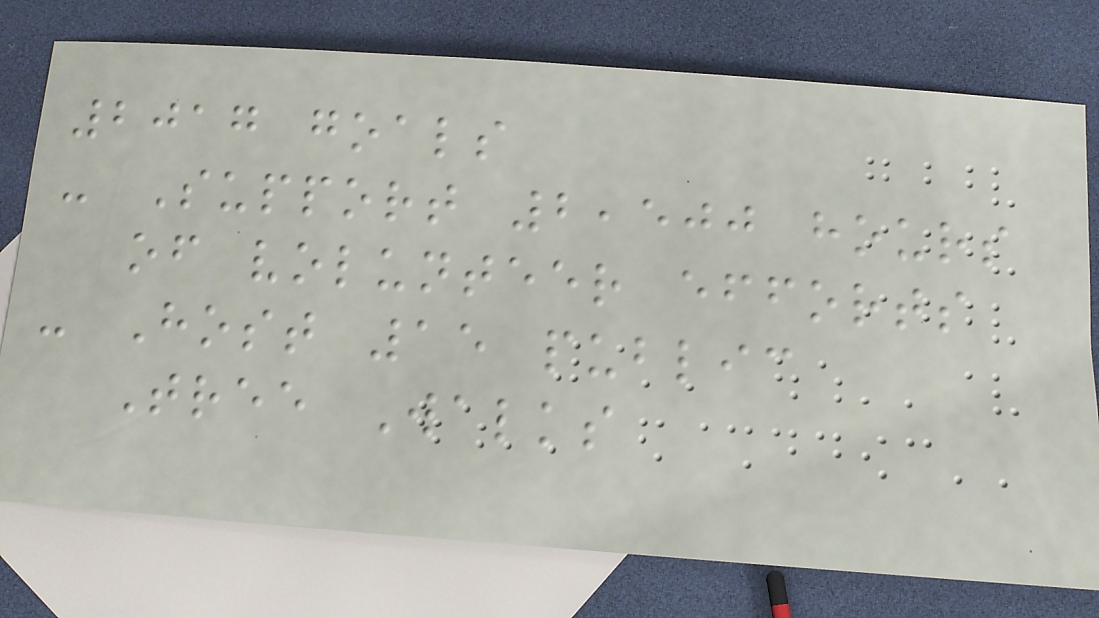2017 goals
- Support 2,500 hours
of volunteer efforts
- Host 15 public
Tree Walks
